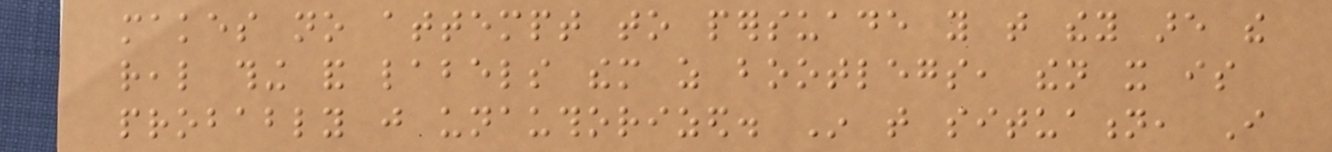makes no attempt to persuade you that they are the
real thing and labels them as bootlegs, then it is
probably just unauthorized. In that situation, I
